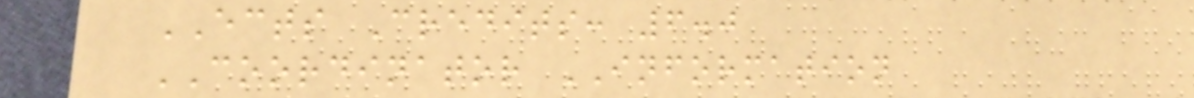ECTS Credits: 6.0
COORDINATOR INFORMATION
